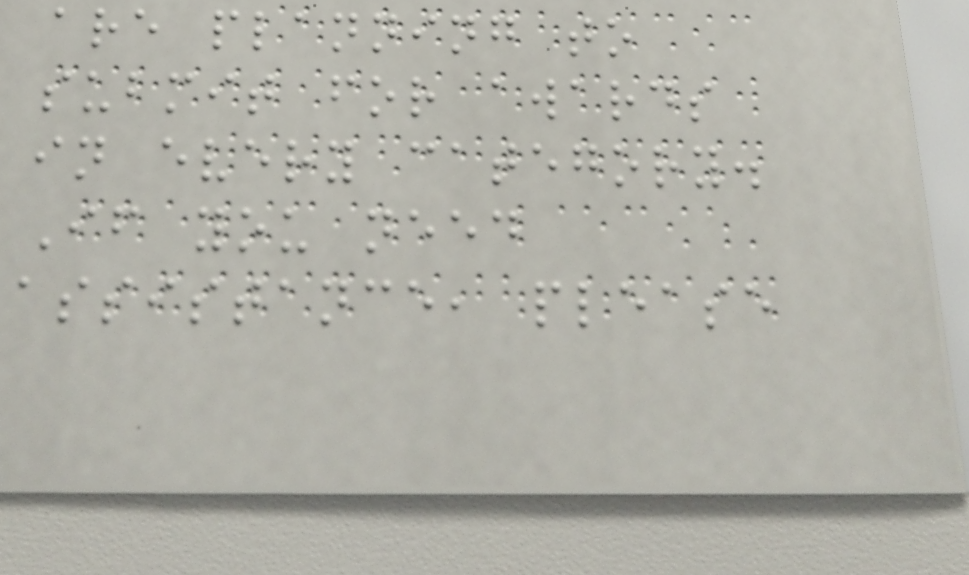are planning to
submit for awards
in every category.
If you need
assistance, please
